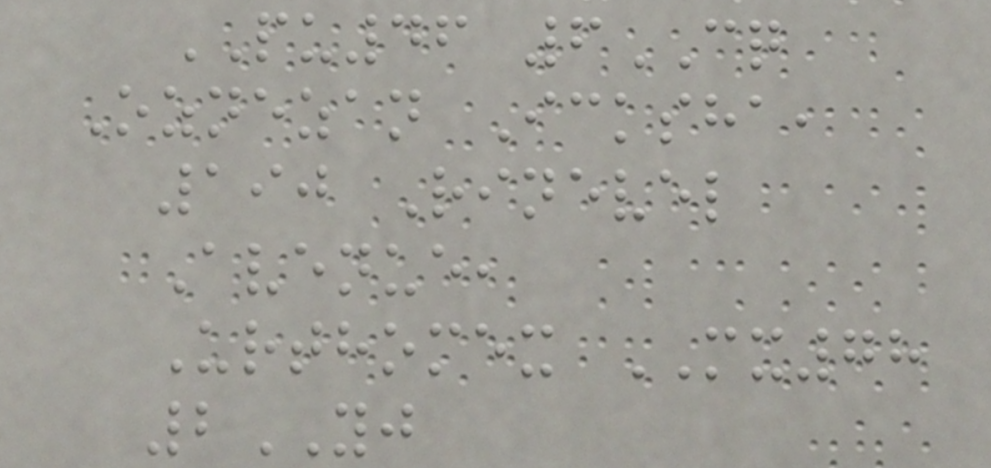PU46 6CQ
Oznezan Icksha,
190 Rinevel
Avenue,
Urthomex MX78
2YJ
